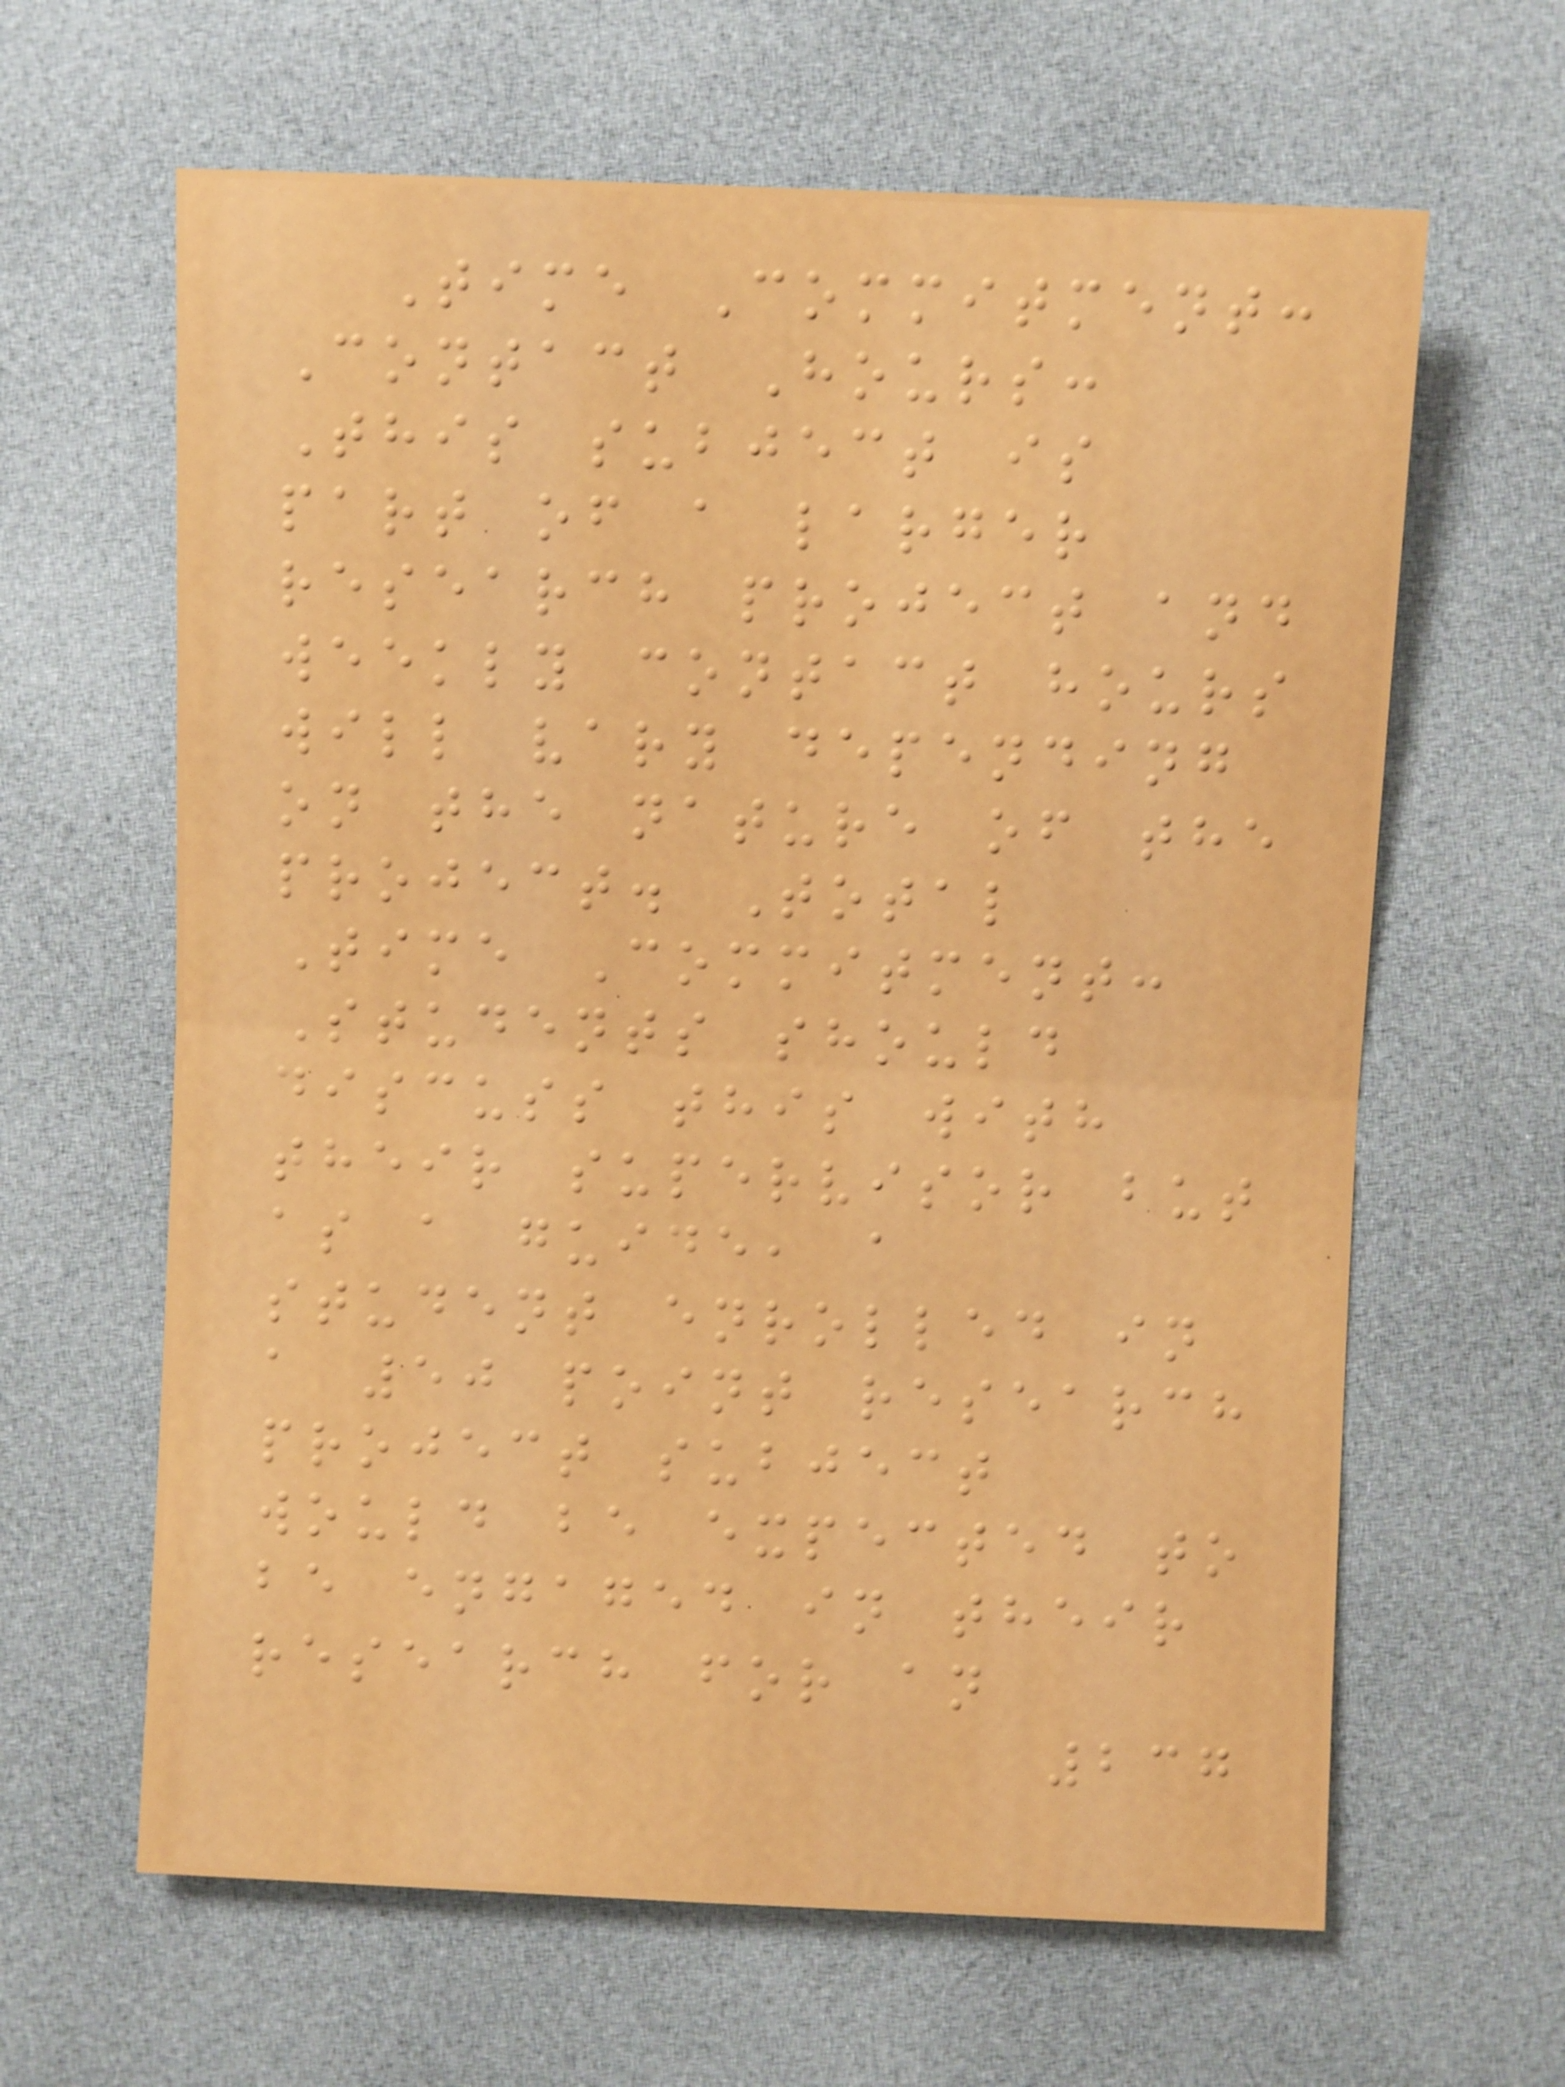Time Commitment:
Contact Hours:
This subject is
part of a larger
research project and
weekly contact hours
will vary depending
on the nature of the
project. Total
Time Commitment:
Students should
discuss this with
their supervisor but
as a guide, a
student enrolled in
a 50 point research
project subject
would be expected to
be engaged in their
research for an
237
